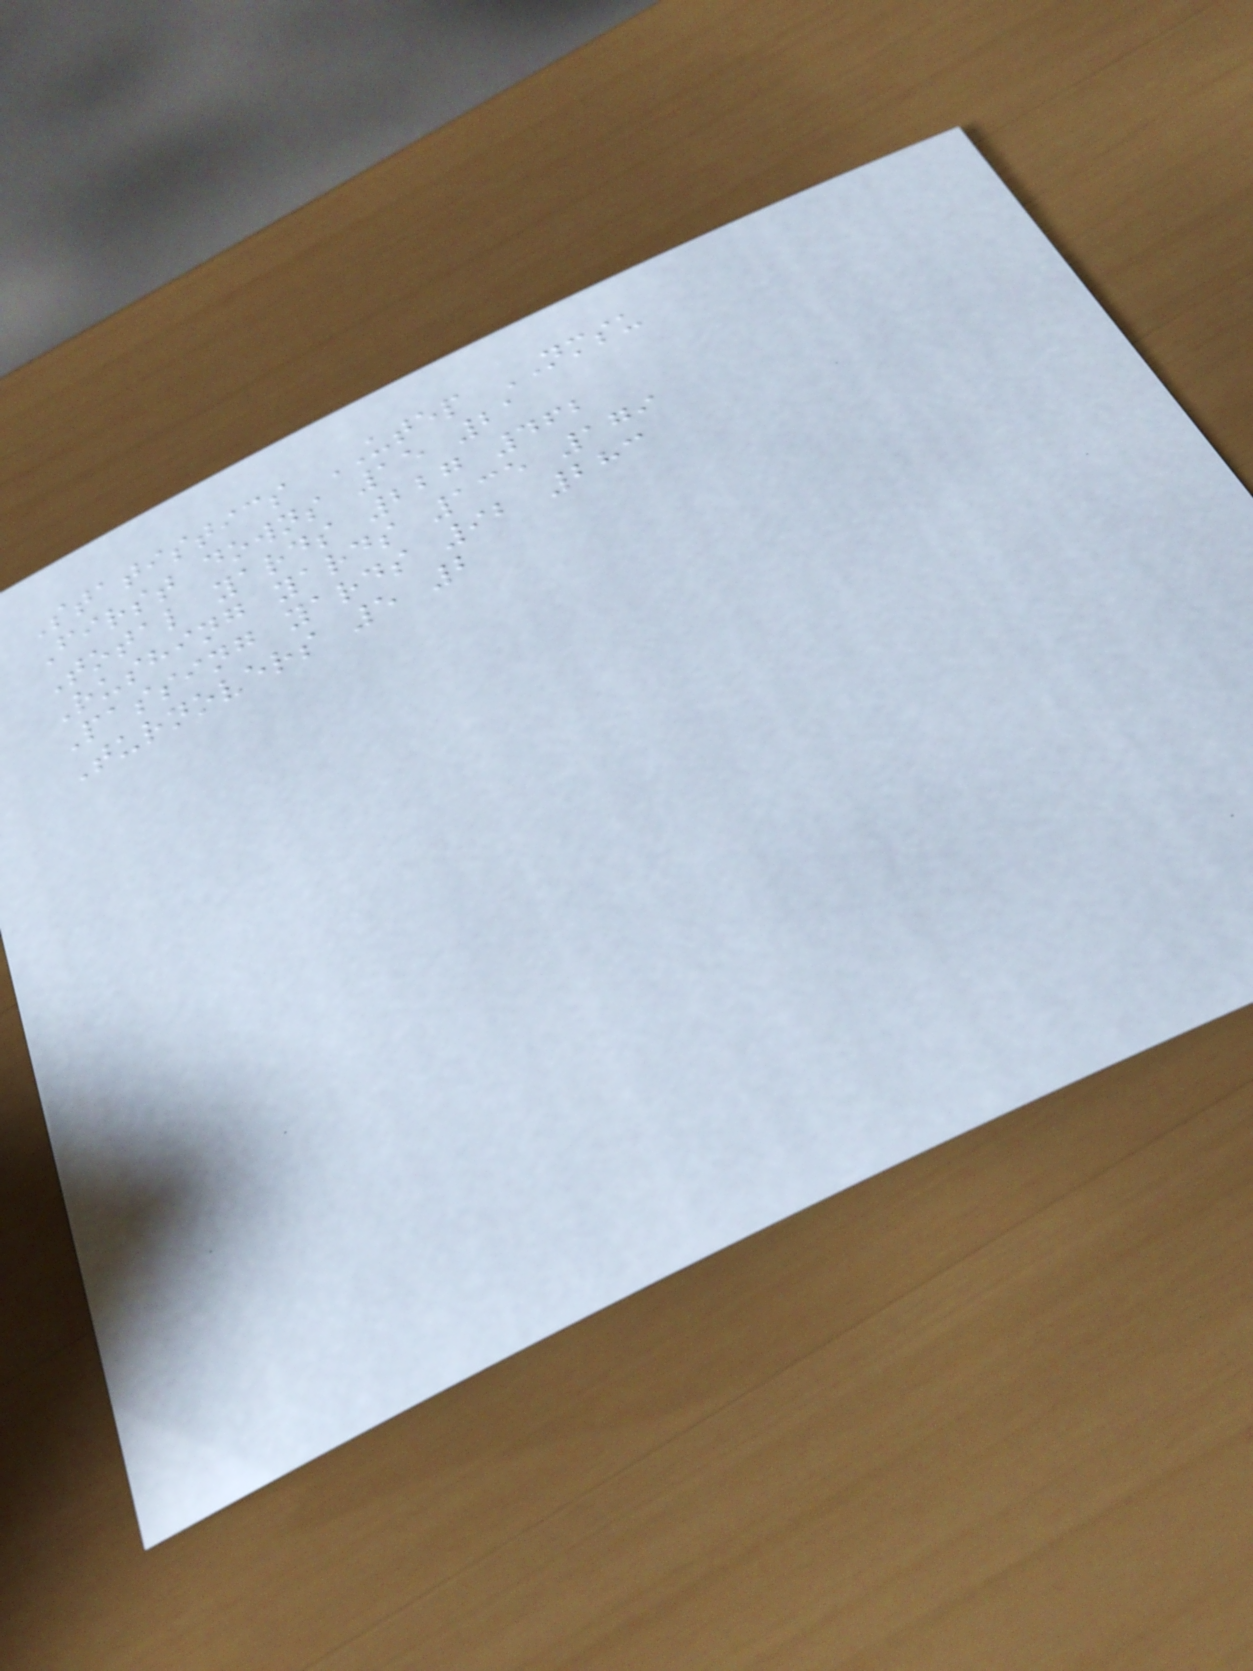Statistics UTEP NMSU
First downs 15 21
Total yards 227 462
Rushing yards 135 179
Passing yards 92 283
Turnovers 5 2
